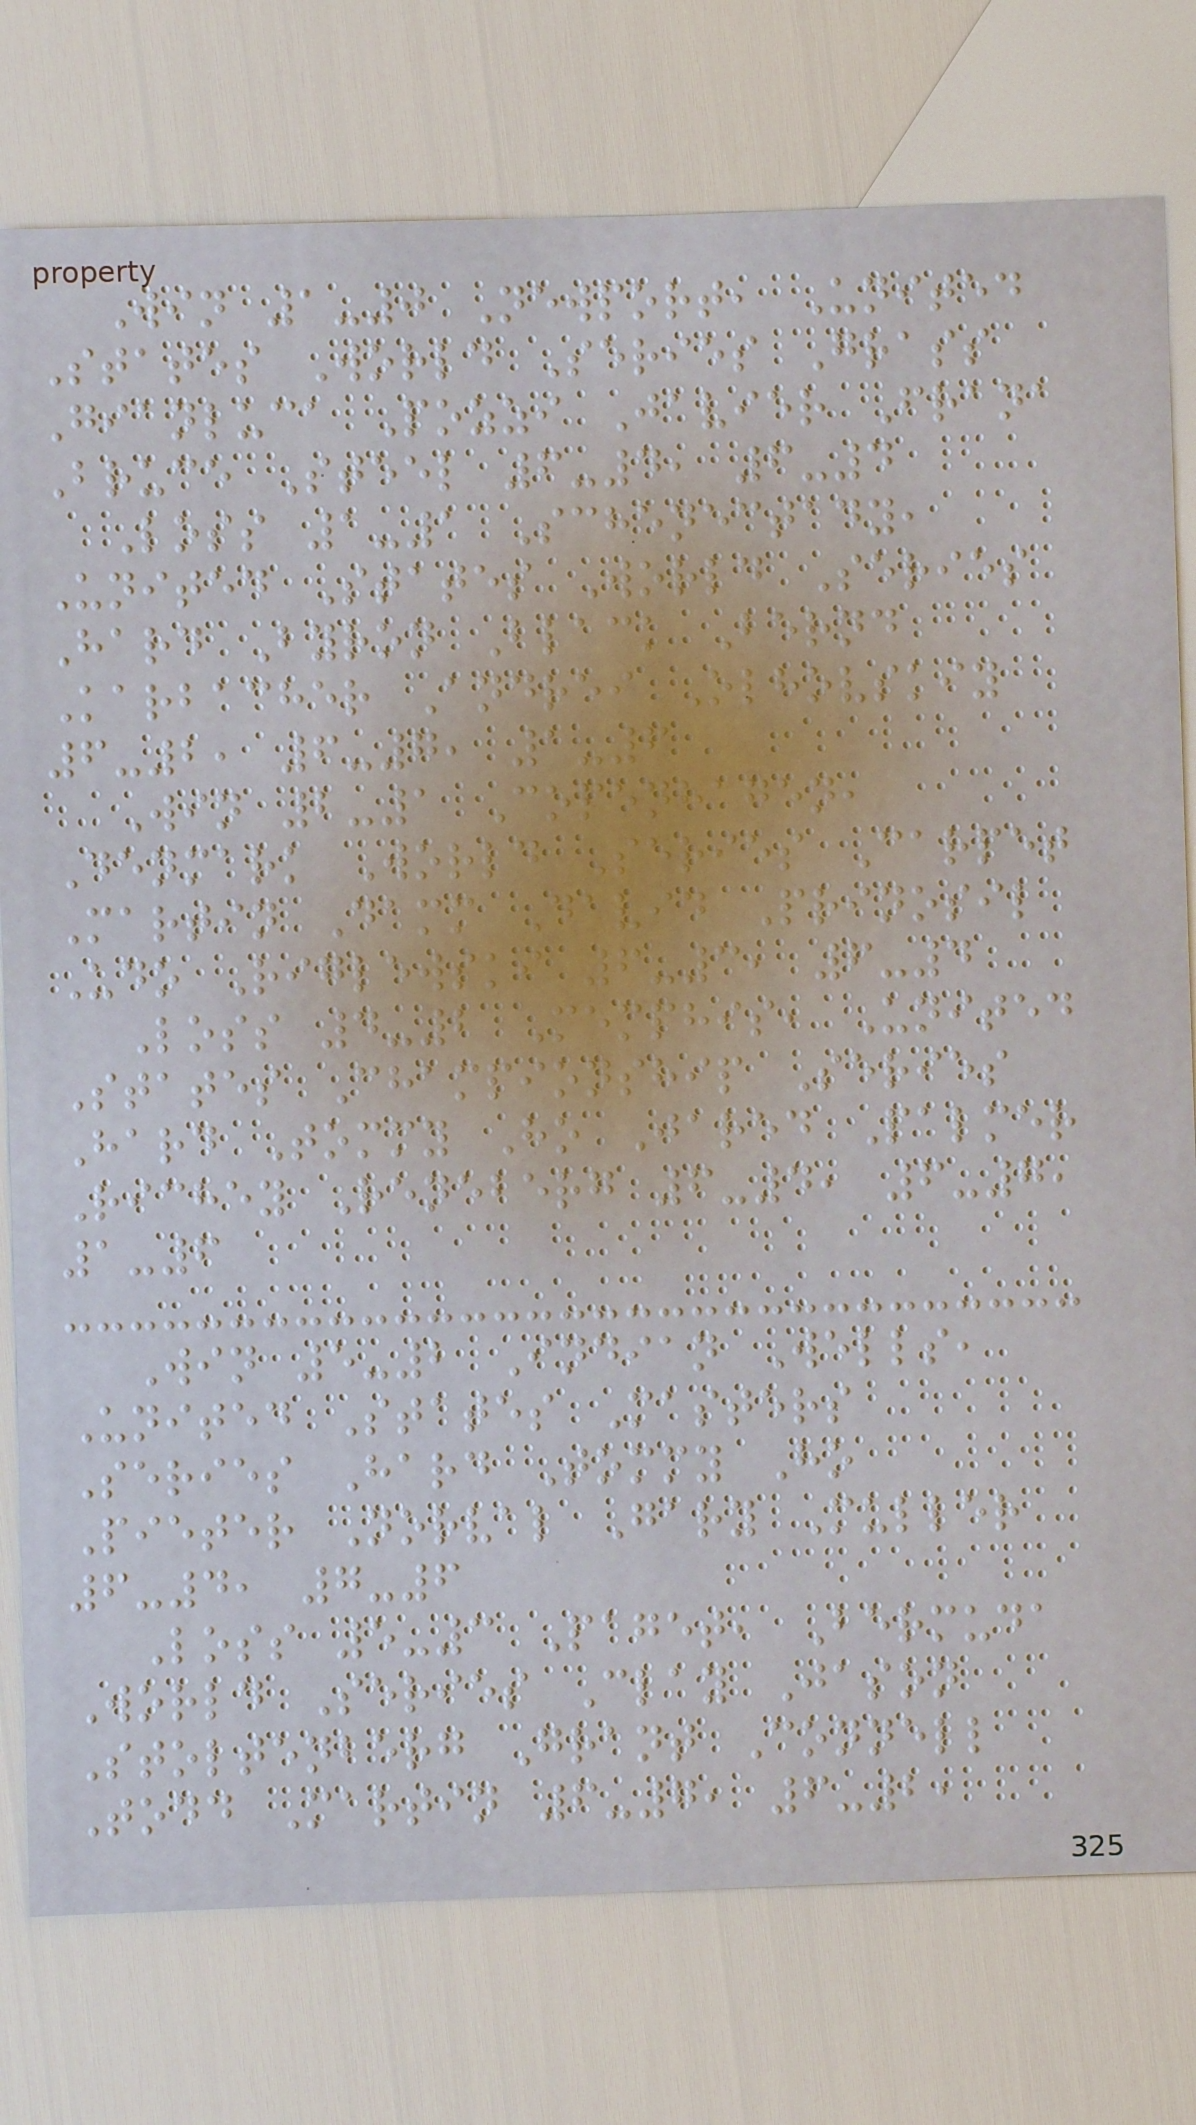Win 1-0 Newport, United
States World Series Grass
Gianluca Pozzi Javier Frana
Bruce Steel 6-4, 6-4
Loss 1-1 Schenectady,
United States World Series
Hard Byron Black Bernd
Karbacher Andrei Olhovskiy
6-2, 6-7, 1-6
Win 2-1 Copenhagen,
Denmark World Series Carpet
Martin Damm David Prinosil
Udo Riglewski 6-3, 6-4
Loss 4-2 Memphis, United
States Championship Series
Hard Tommy Ho Jared Palmer
Richey Reneberg 6-4, 6-7,
1-6
Win 5-2 Indian Wells,
United States Masters
Series Hard Tommy Ho
Pieter Norval Gary Muller
6-4, 7-6
Loss 5-3 Paget, Bermuda
World Series Clay Jason
Stoltenberg Grant Connell
Todd Martin 6-7, 6-2,
